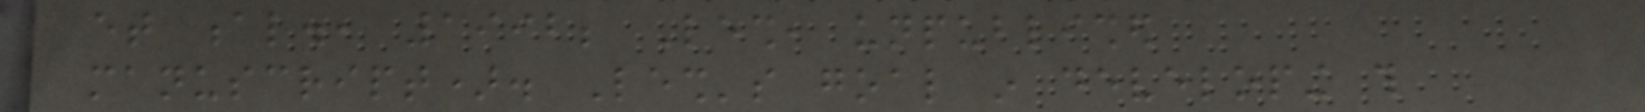et al., 1992; Lesh, unpublished
manuscript). Lesh's goal in developing this
